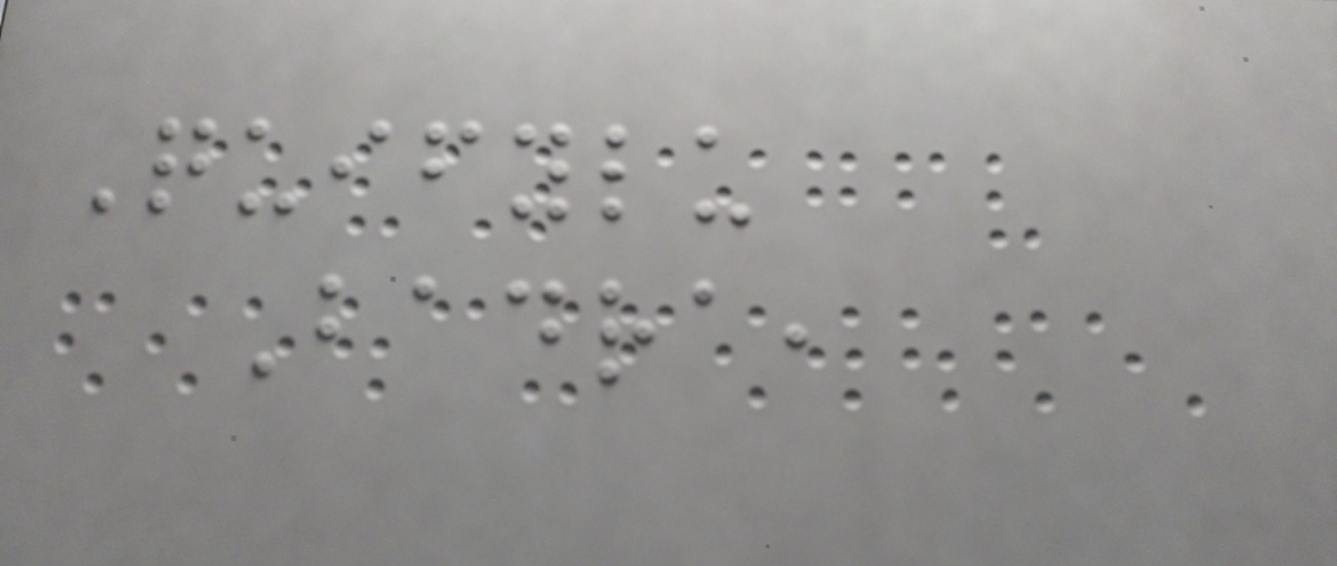Quifylu
Badra,
